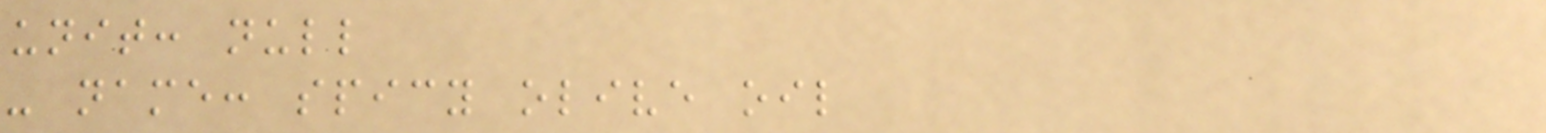unit: null
- name: spicy olive oil
